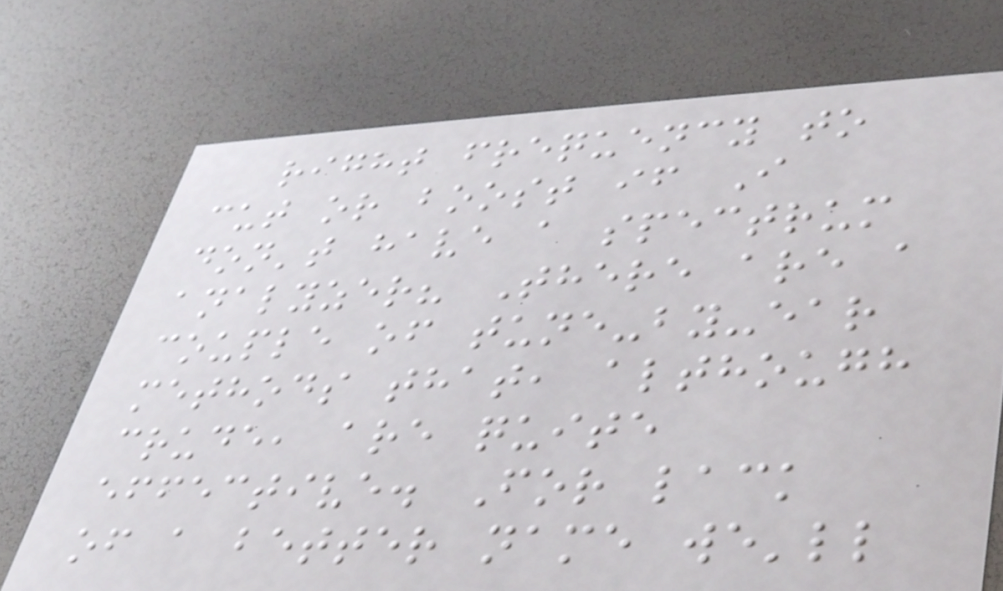right frequency to
cut or boost if I
don't have a spectrum
analyzer? There are a
couple of tune-by-ear
methods that, although
crude, are quite
effective. For lack
of a better name we'll
